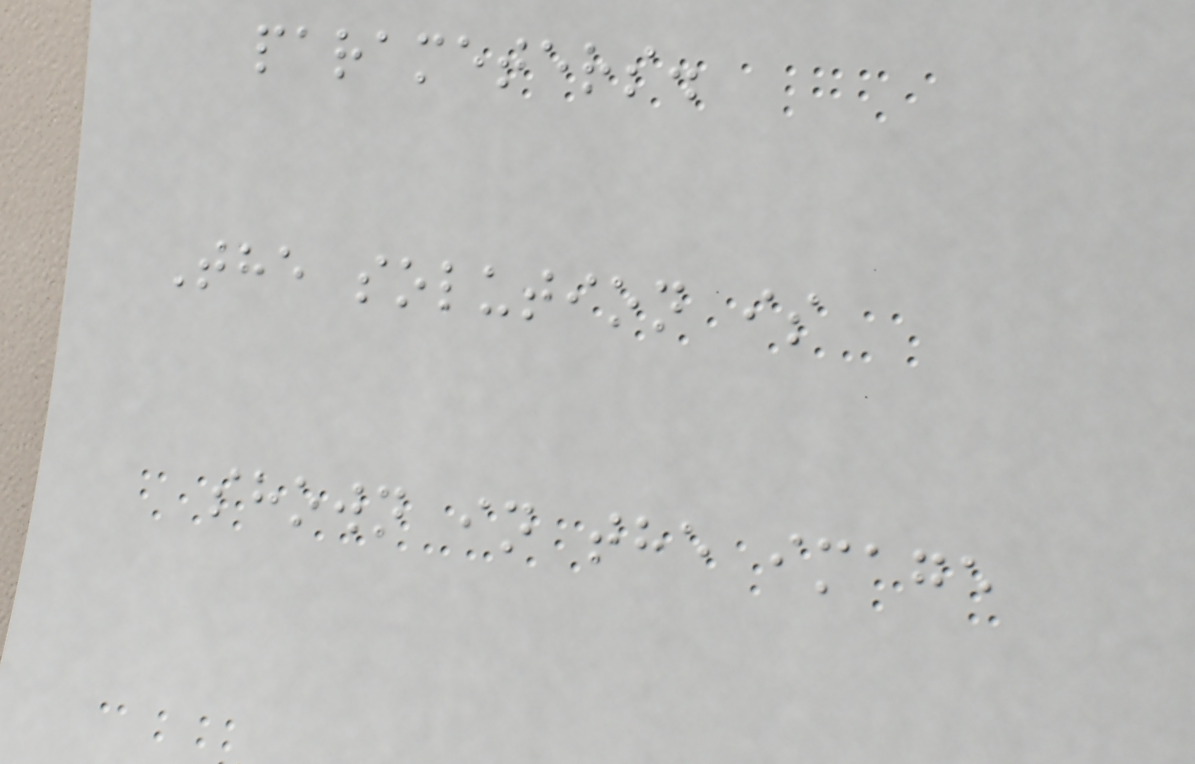parameters.
The solution is
shown in the image
